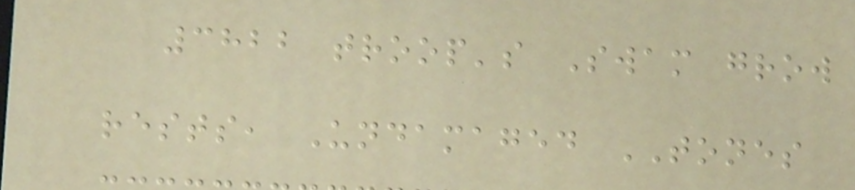3822 troop's Swam grow
rests, Undamaged TONES
